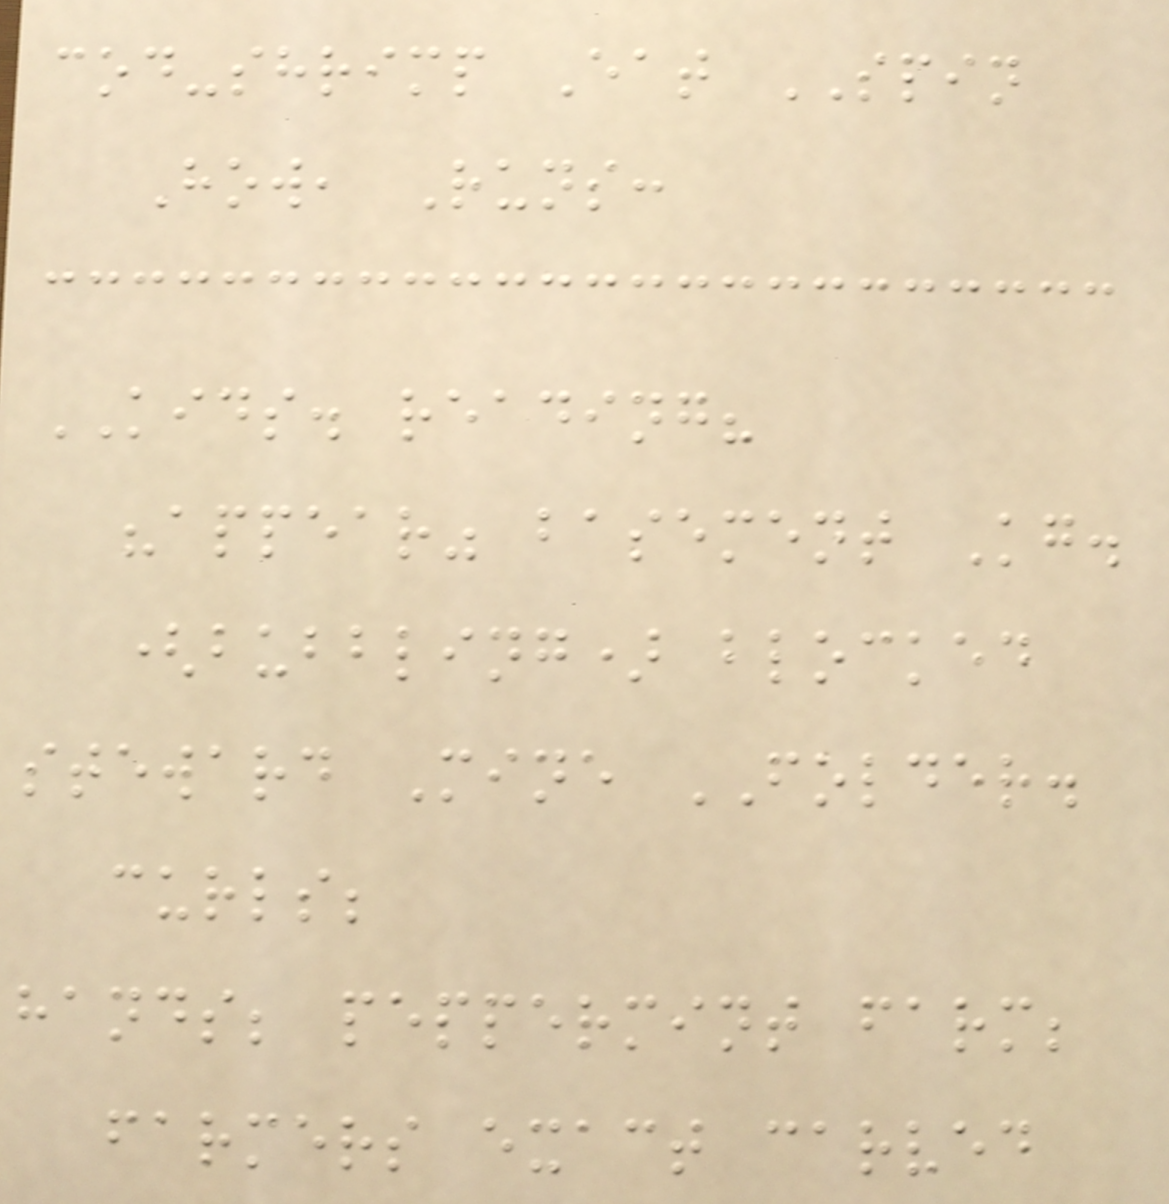cod-shrimp Eat SPIN
How, Runs:
KIDS. reading?
"appear" basement Kg.
(bubbling) blocked
steward Mine FOLDER.
curls;
hands; peppermint farm;
farmers exact carved
